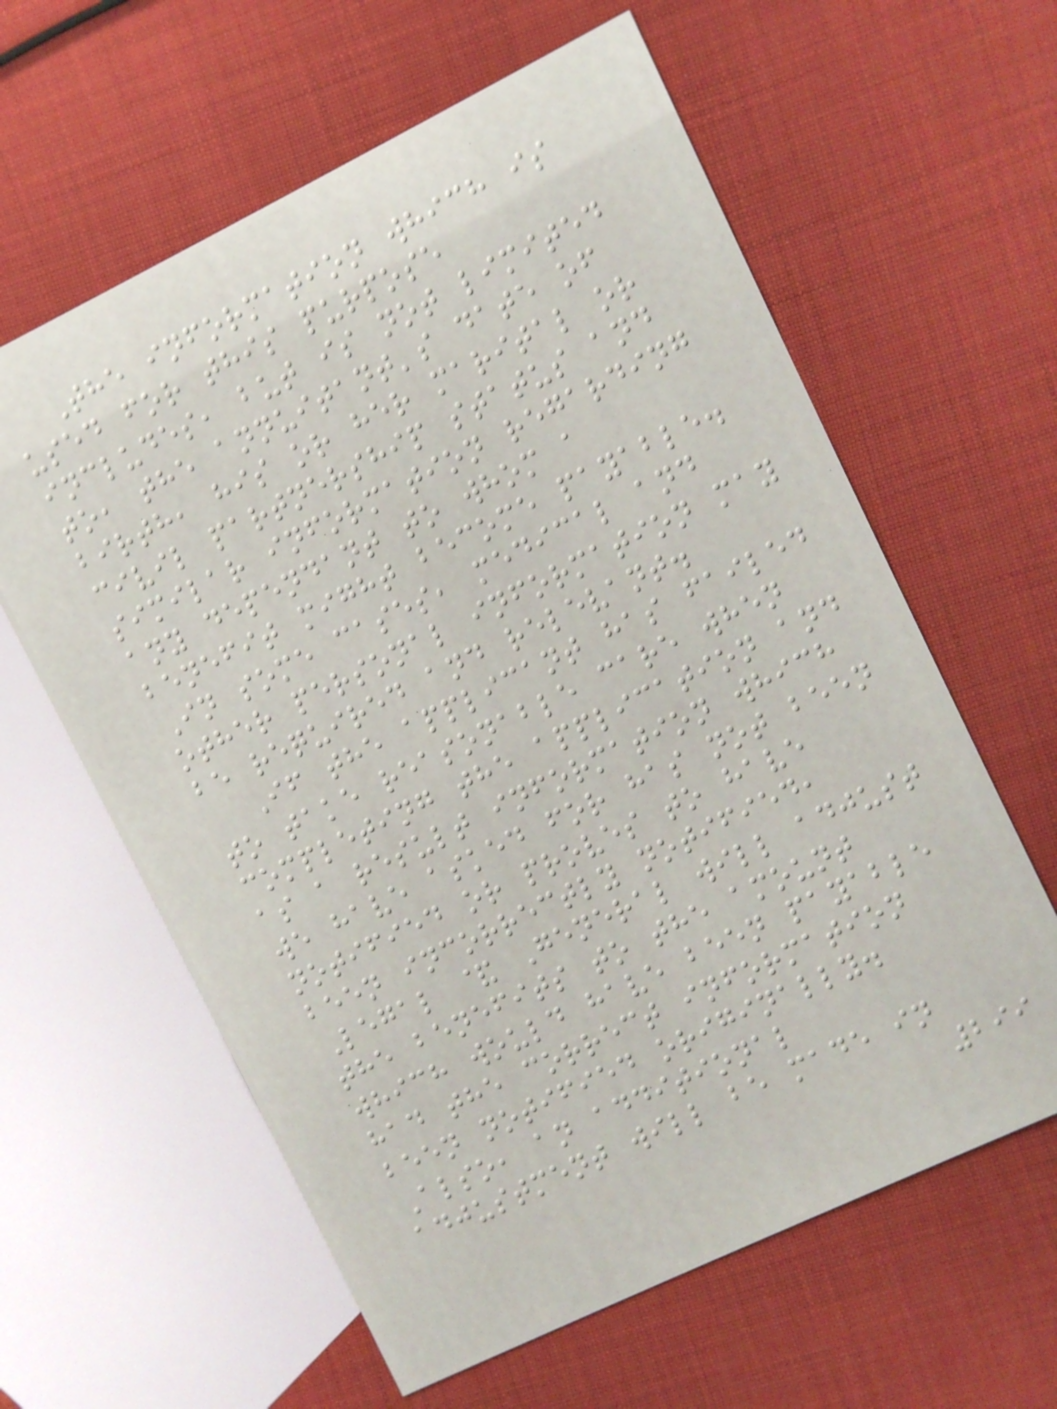The information which is
used for this purpose
includes, but is not limited
to, the annuitant's date of
birth, his or her marital or
civil partnership status and
similar information regarding
any dependant to whom a
benefit might become payable.
In some cases, medical and
other personal information may
be required and relevant.
If the applicant has failed
to take reasonable care when
completing the application and
as a result information which
we have asked for has not been
notified or proves to have
been incorrectly notified,
Legal & General will adjust
the benefits to the amount
which would have been payable
had the correct information
been notified originally.
Also, an additional
adjustment will be made in
299
